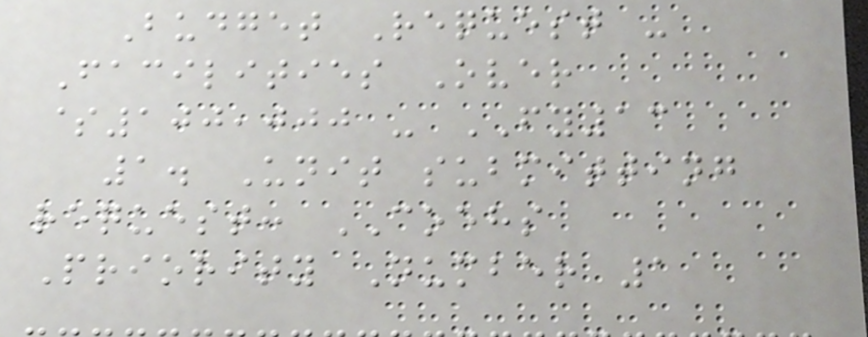Budget Request -
Facilities Over
$100,000 - FY13
1. Unit submitting
request: COEHS
Priority Number 1
